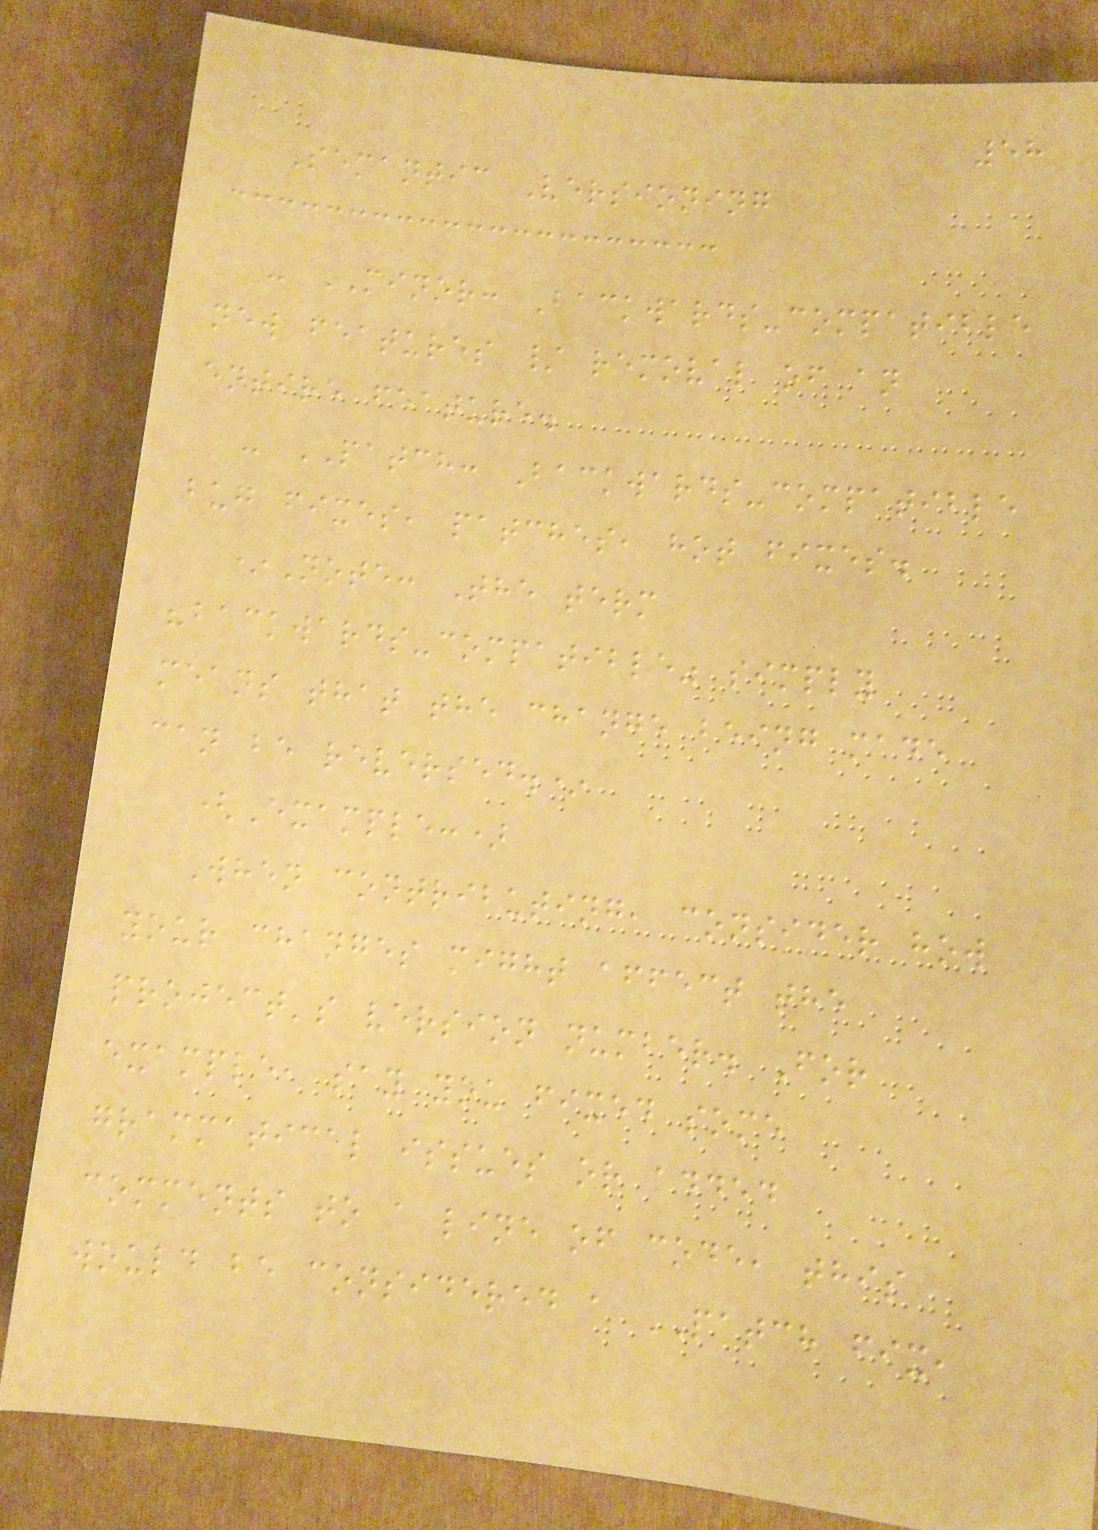58
Semantic Versioning
- MINOR: Backwards-compatible
new features / removal of an
entire feature.
- PATCH: Backwards-compatible
bug fixes, patches, hot fixes.
*Note: The term
"backwards-compatible" simply
means that the change being made
can be reversed.*
(Example:)
When contributing, consider how
your changes might affect the
project's version number. For
example, say you fixed some
grammatical issues or added
comments to a line of code, this
would be considered a PATCH fix,
